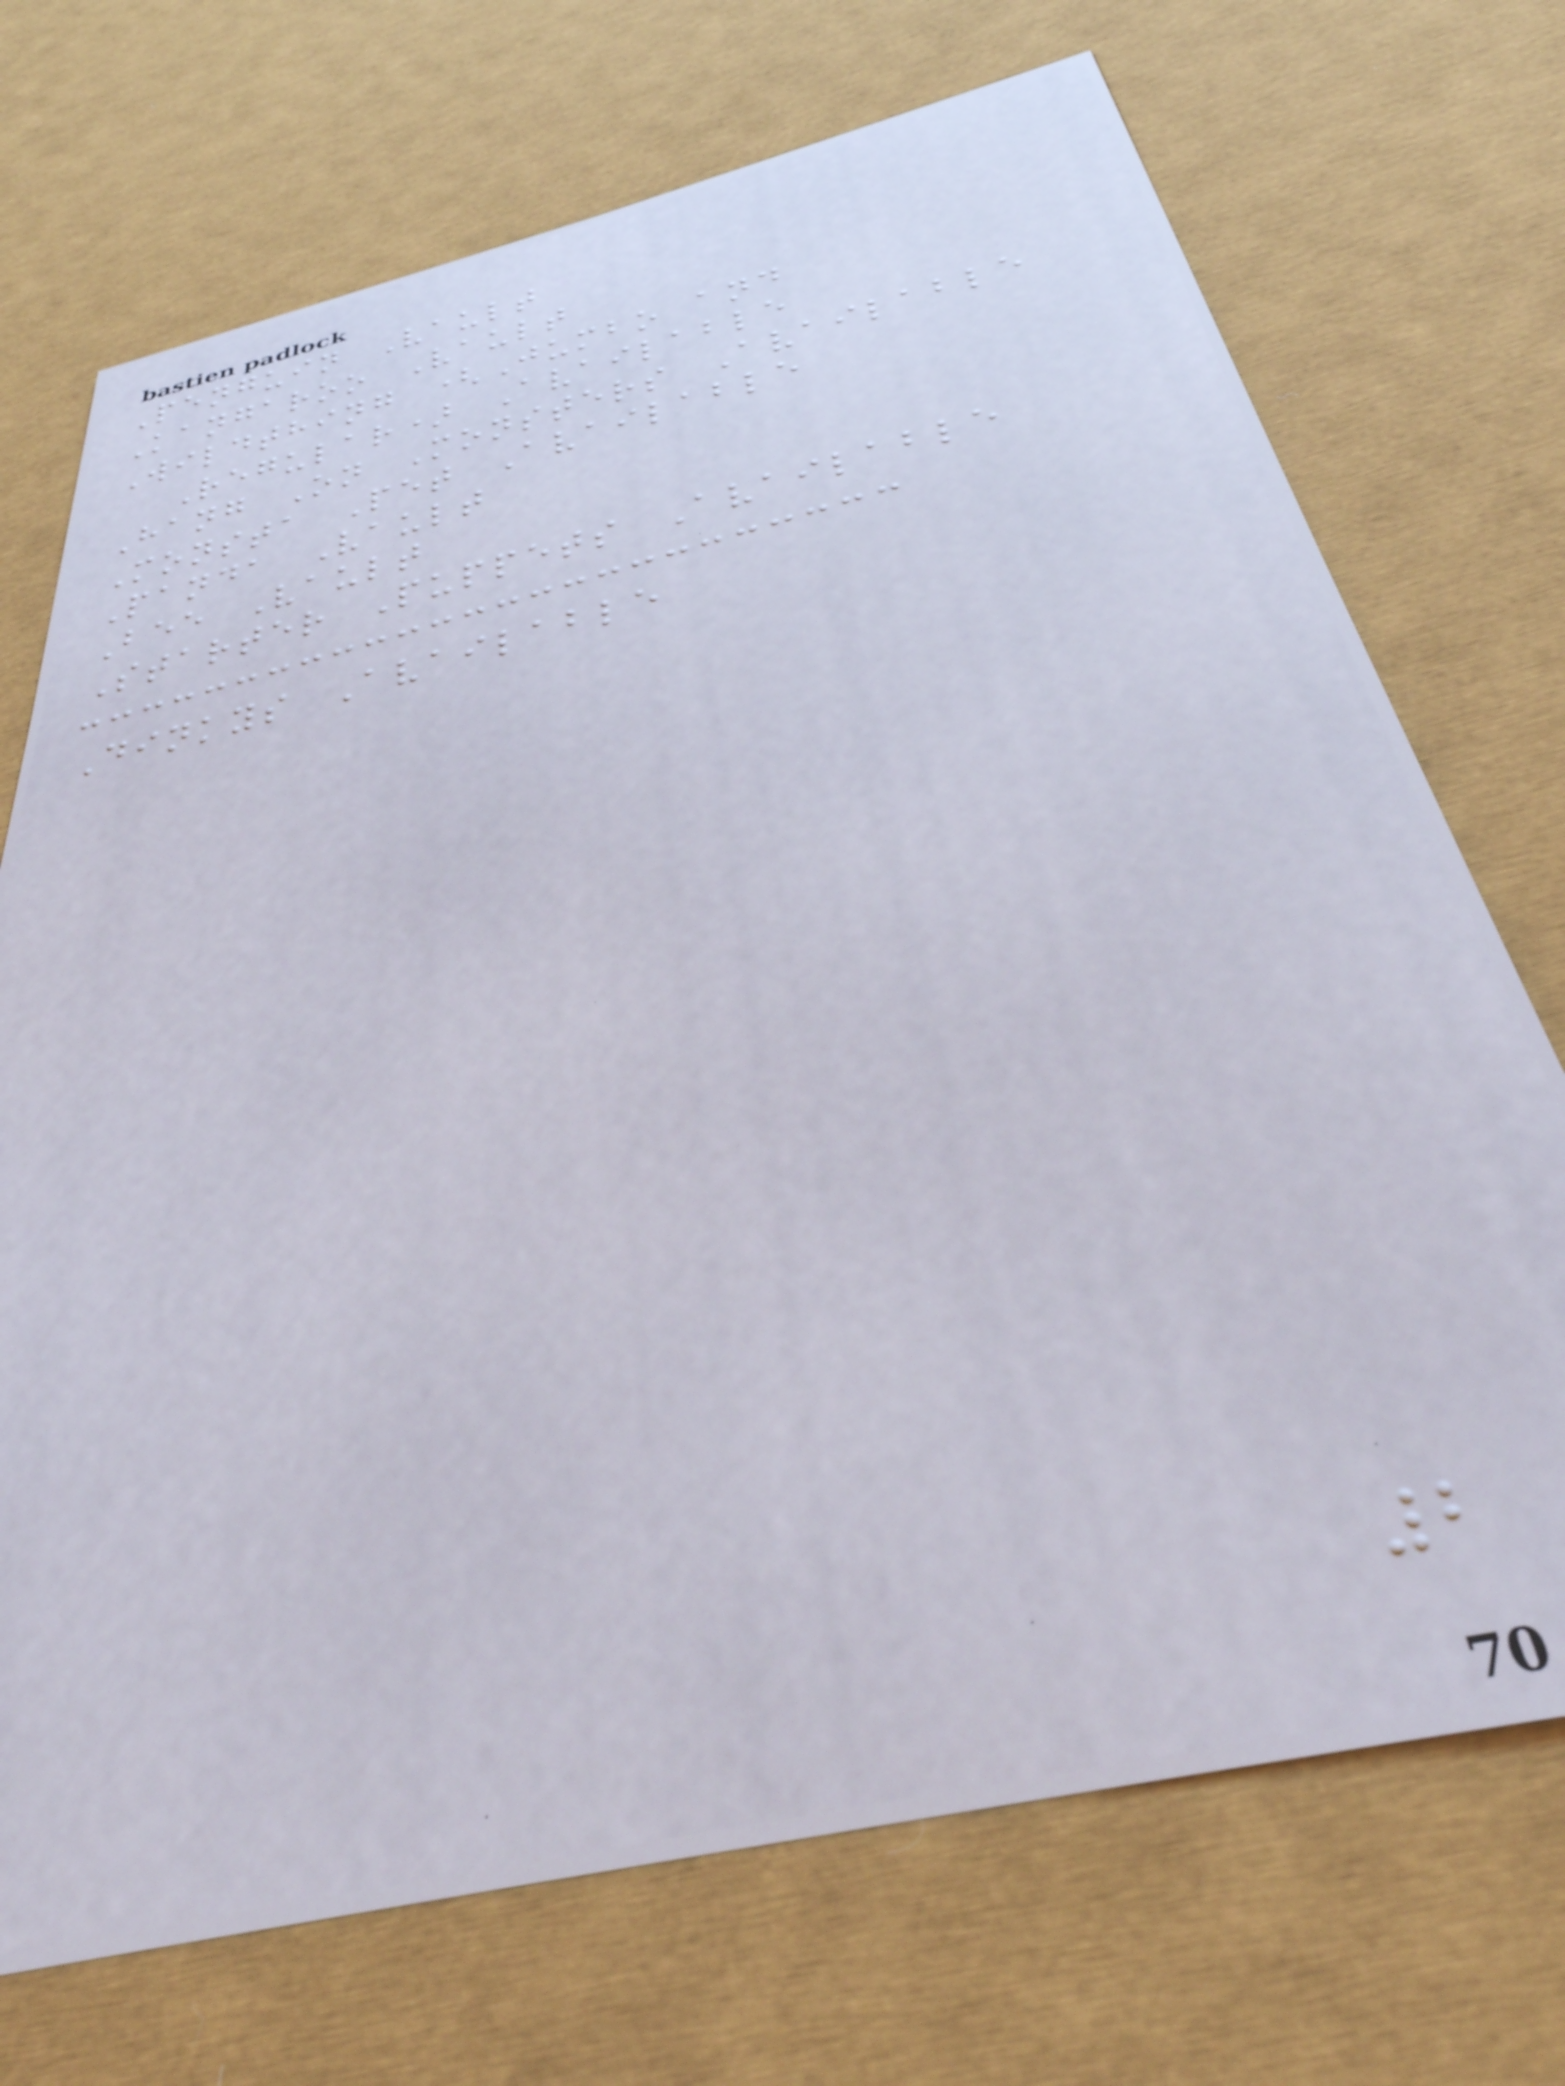Penguin Vault
Kangaroo Vault
Wildthing (Jumbo and
Regular) Available
Hang On Monsters Available
Monsta Pet Available
Panda Vault
Bee Vault
Starter Puppets Available
Dinkys Available
2
